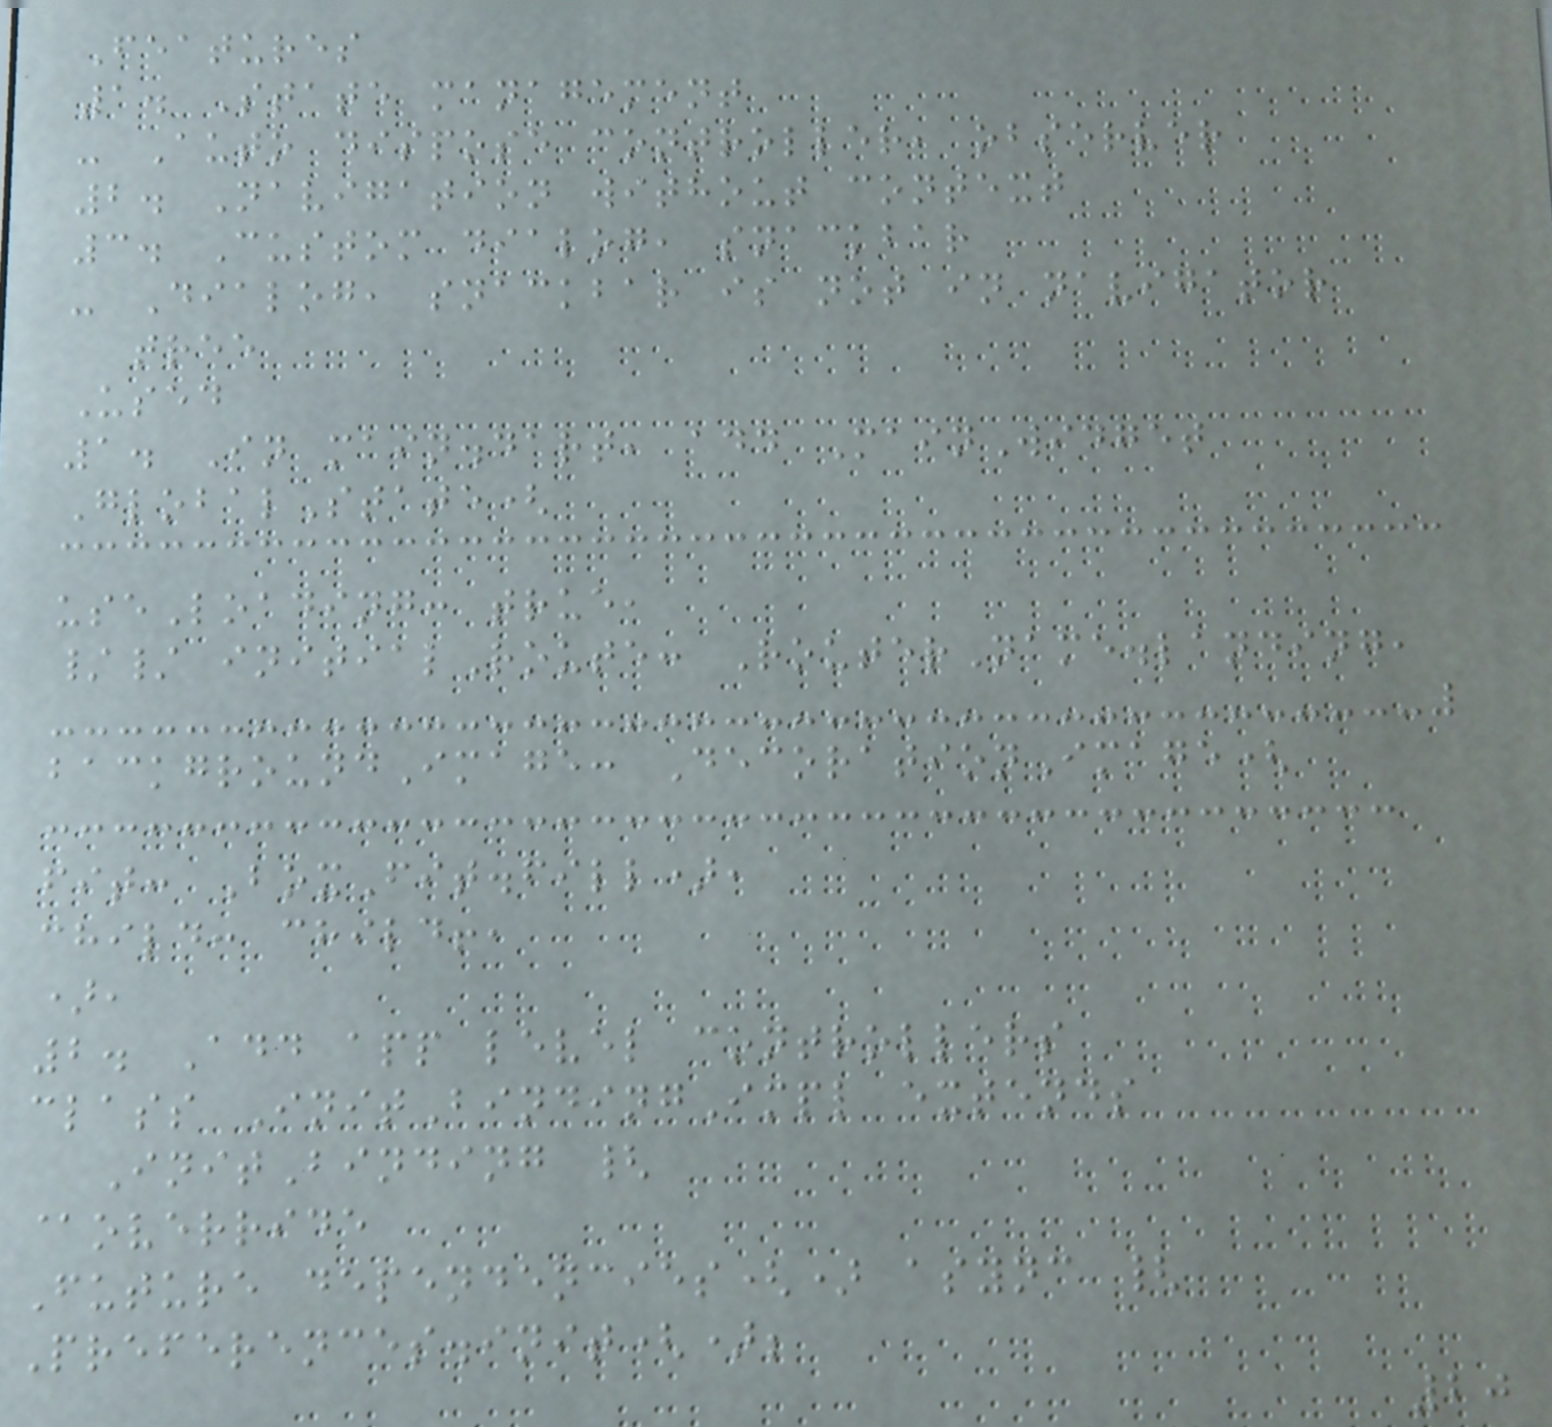Features
1. State management
- Auto dispose controller, observer
2. Navigation without context
3. Custom dialog, snackbar
- Dialog, snackbar is not in navigator
tree
Used
1. In main.dart, add MainWidget
GlobalState(
useLoading: true,
// initialRoute: RouterName.landing,
backgroundImage: DecorationImage(
fit: BoxFit.fill),
child: child!,
),
2. Add app level controllers
class InitBindingImpl extends
InitBinding {
@override
Future dependencies() async {
Preferences.init();
20
